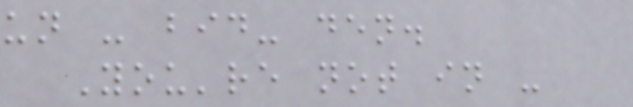un - bid- den.
You're not in -
